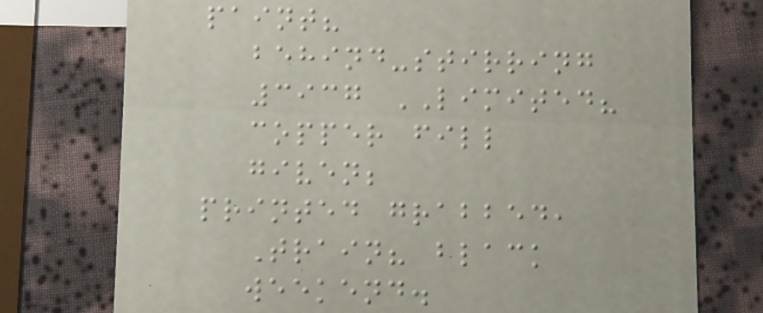paint?
behind-stirring
3937 LIMITED?
copper fill
given;
printed grabbed,
Train? black
weekend.
